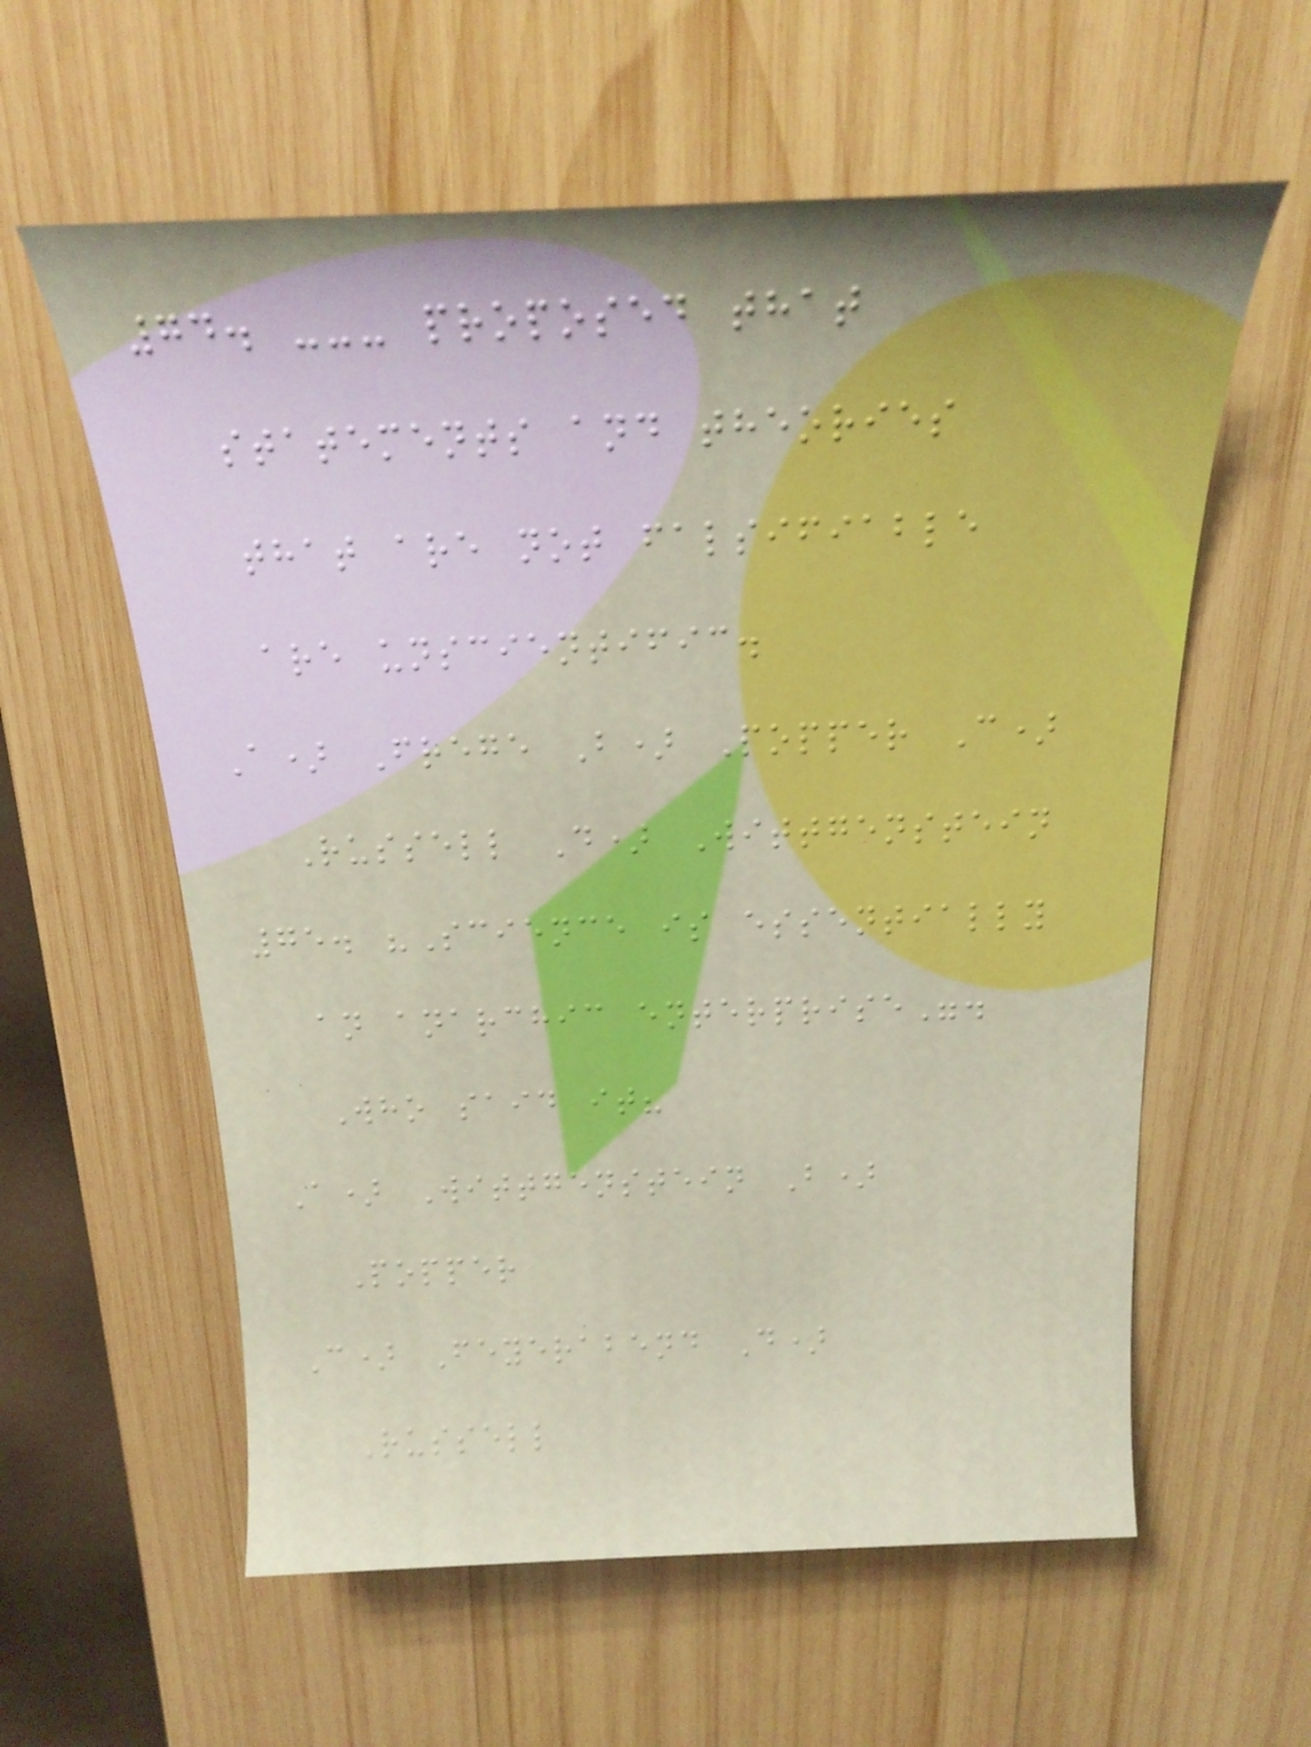74. --- proposed that
statements and theories
that are not falsifiable
are unscientific.
A) Frege B) Popper C)
Russell D) Wittgenstein
75. "Science is essentially
an anarchic enterprise".
Who said it?
A) Wittgenstein B)
Popper
C) Feyerabend D)
Russell
